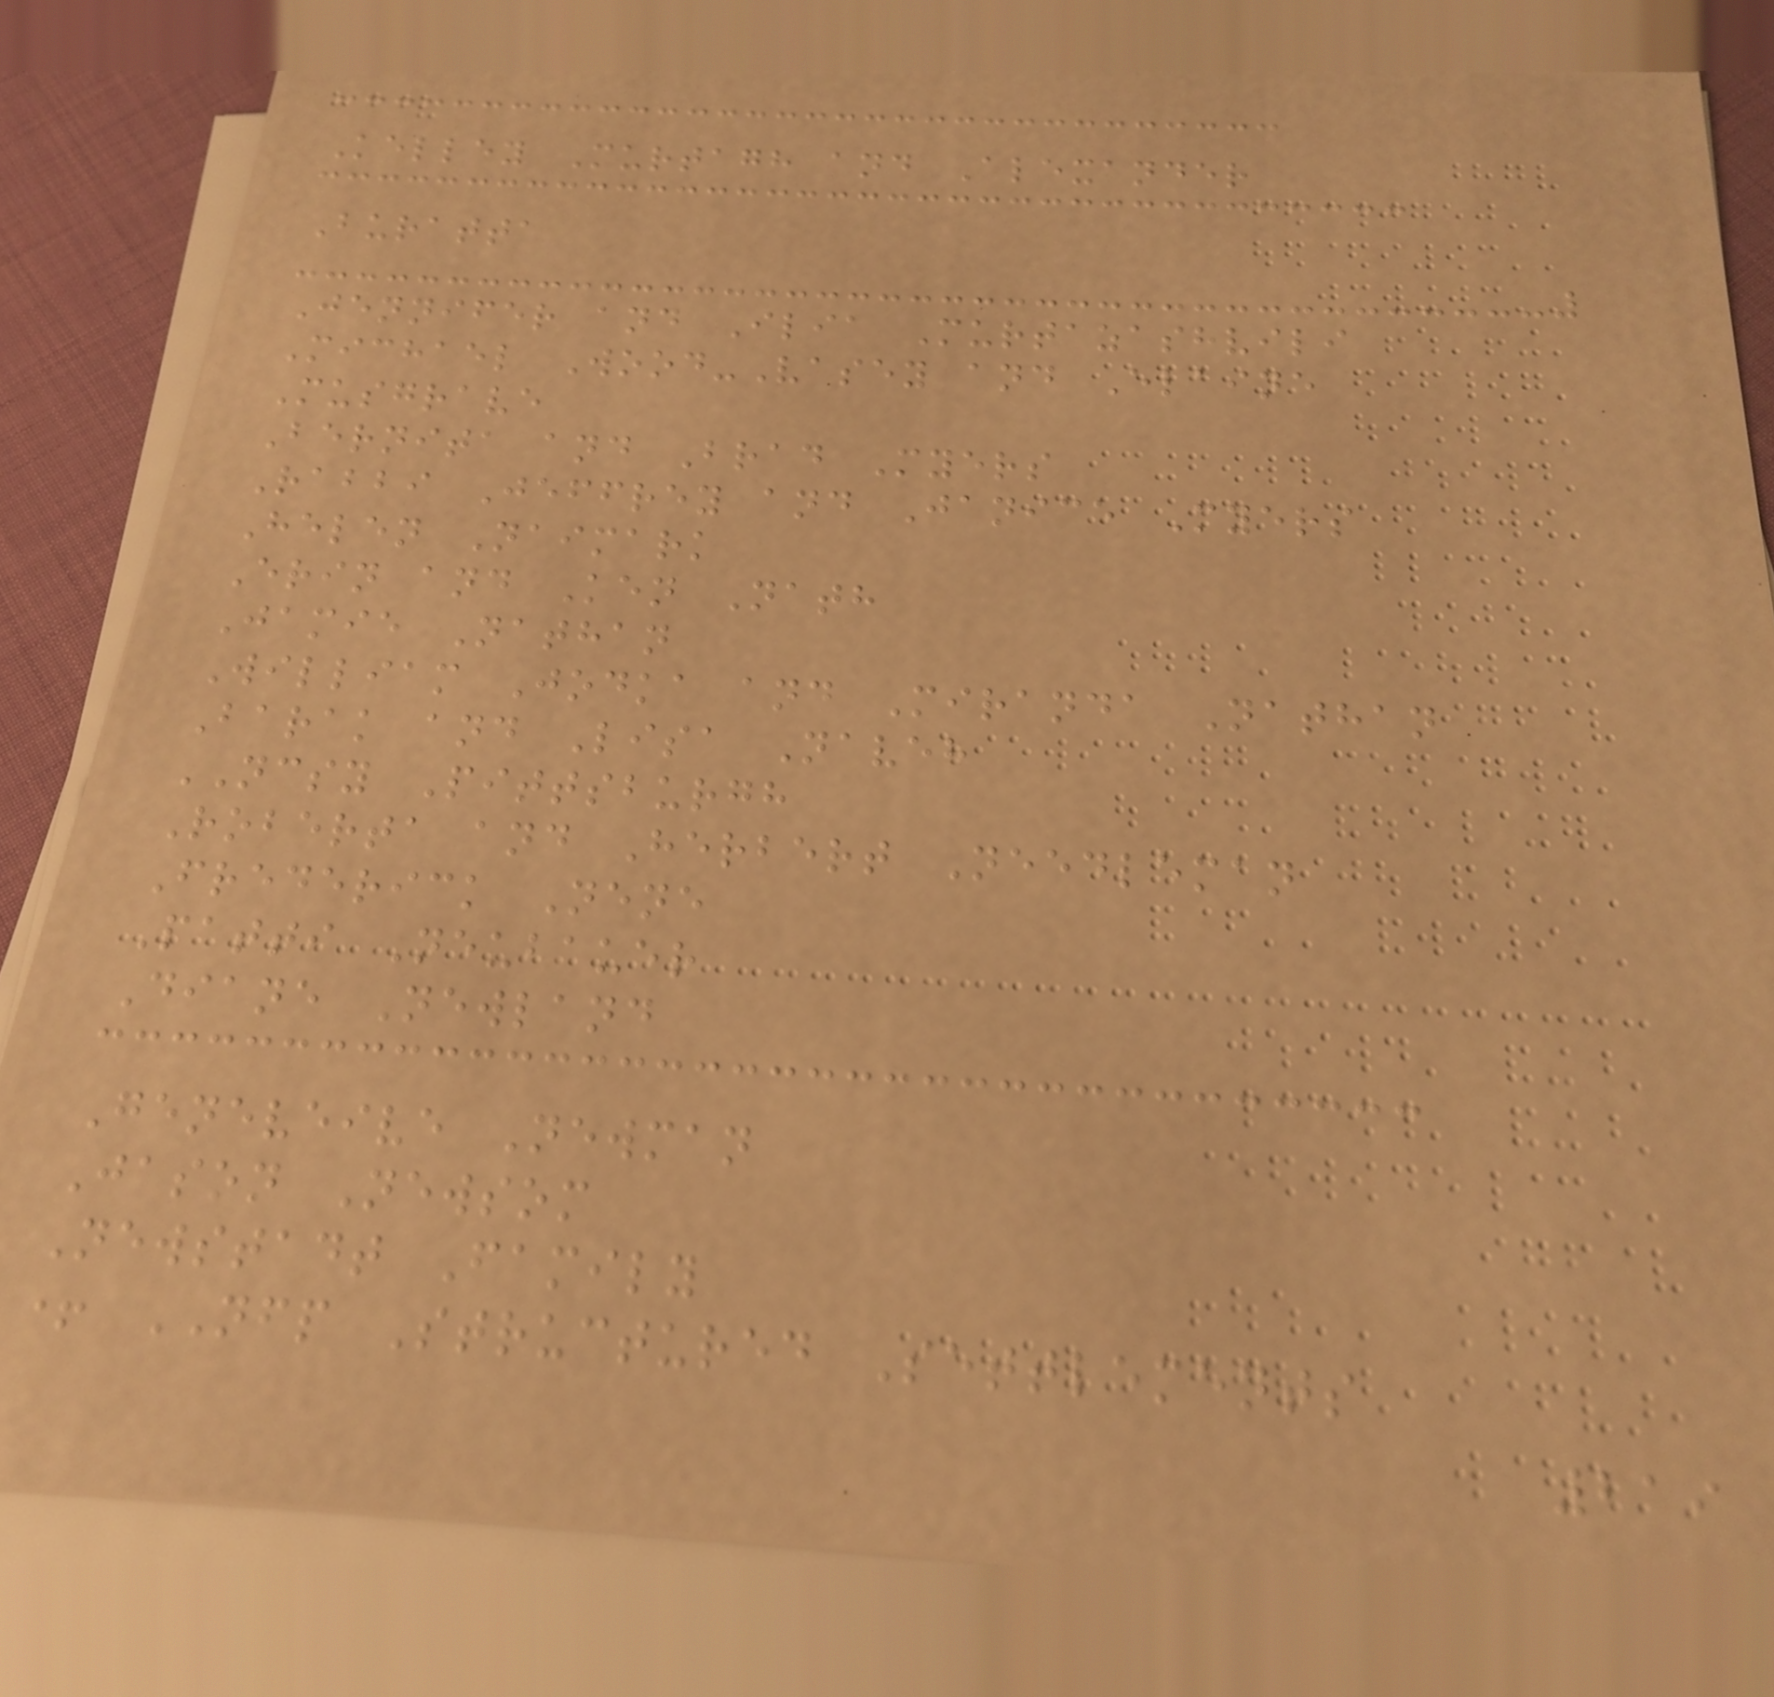Kelley Murtagh and Alexander
Buratta
Jennifer and Ilia Murtazashvili
Michael Wood-Vasey and Elaine
Musgrave
Bernita and Brad Myers
Rabbi Jeffrey and Janice Myers
Helen Naimark
Erin and Ken Nath
Jamie Nathan
William Jodka and Miranda Nathan
Barak and Lisa Naveh
NCSY Pittsburgh
Roberta and Herbert Needleman
Frederick Nene
Patti Neubauer
Diane Newland
Geneveive Newman
Jason Newsom
Newstadt Family
+ NFP Structured Settlements
219
